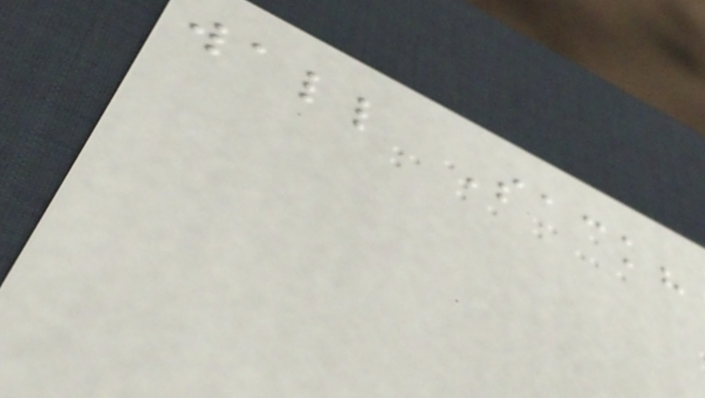wall Sack?
